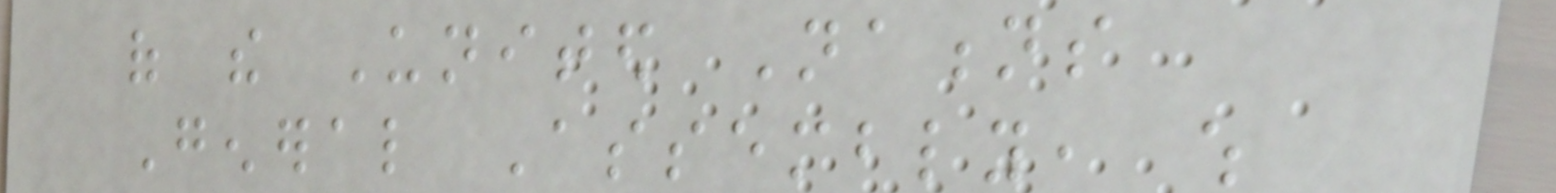of the United Nations
General Assembly, which
